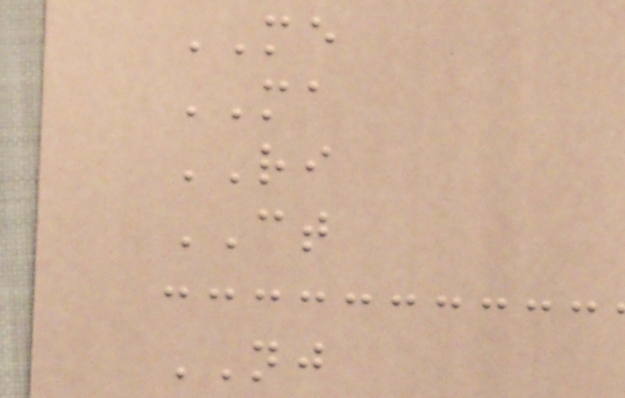ME
MA
RI
CT
NJ
